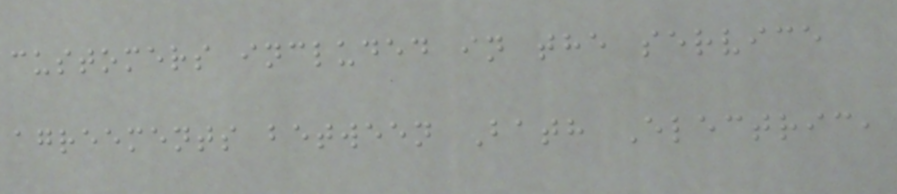customers included in the service
agreements between Bath Electric,
